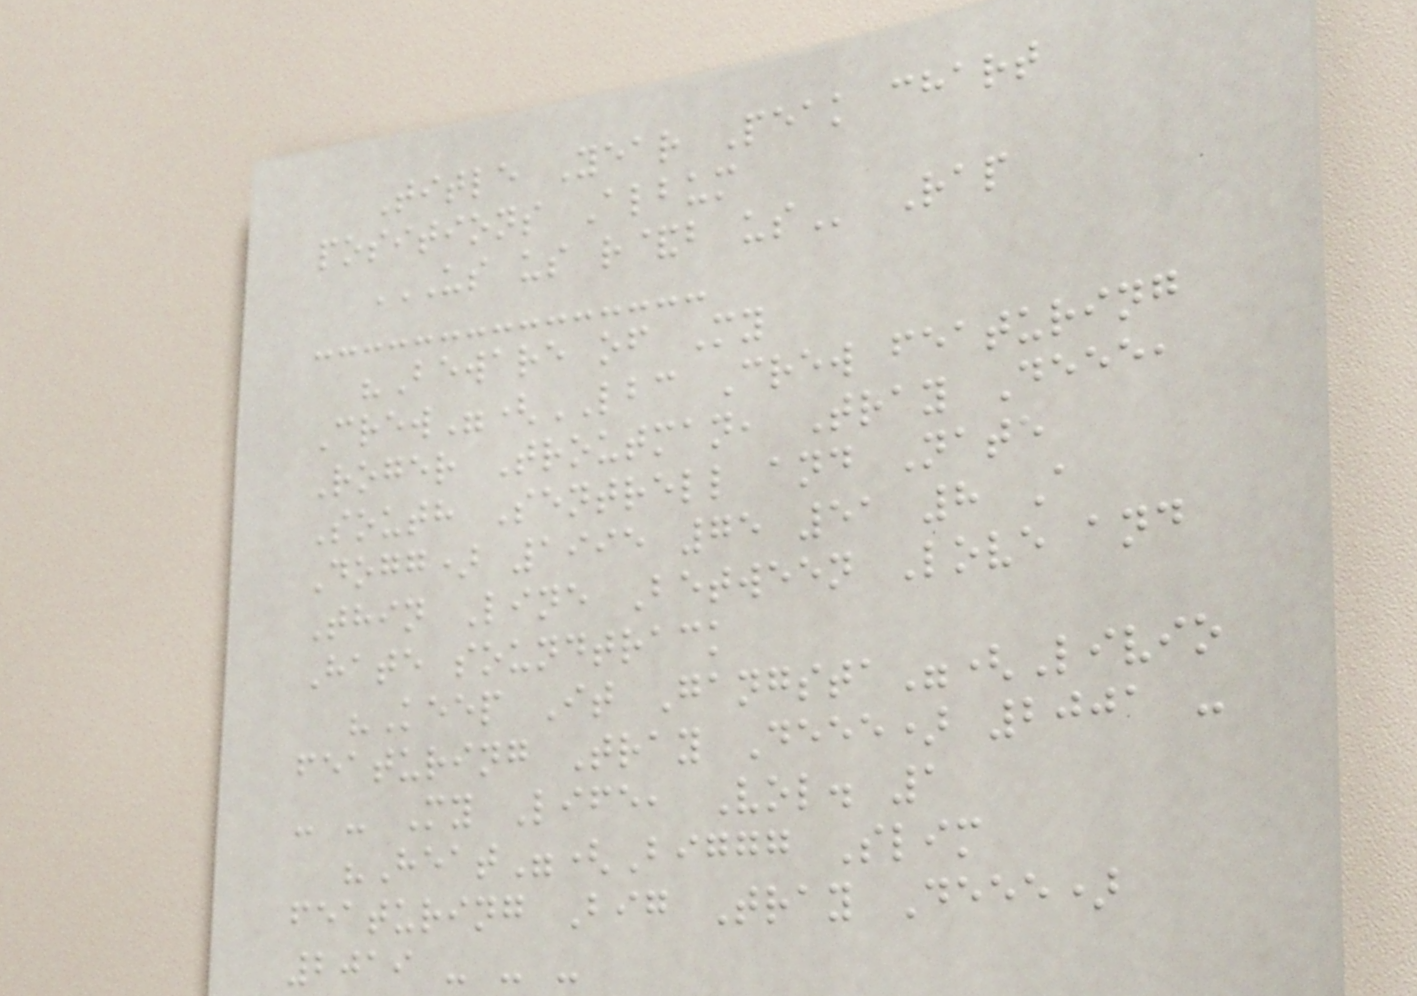Title Year Peak chart
positions Album
US US R&B US Rap
"Beware of My
Crew"(LBC Crew featuring
Roger Troutman, Tray Deee,
South Sentrell and Nate
Dogg) 1995 75 51 8 A
Thin Line Between Love and
Hate soundtrack
"Keep It Gangsta"(Livio
featuring Tray Deee) 2001 -
- - My Life, Vol. 1
"Heat"(Biggg Slim
featuring Big Tray Deee)
2019 - - -
